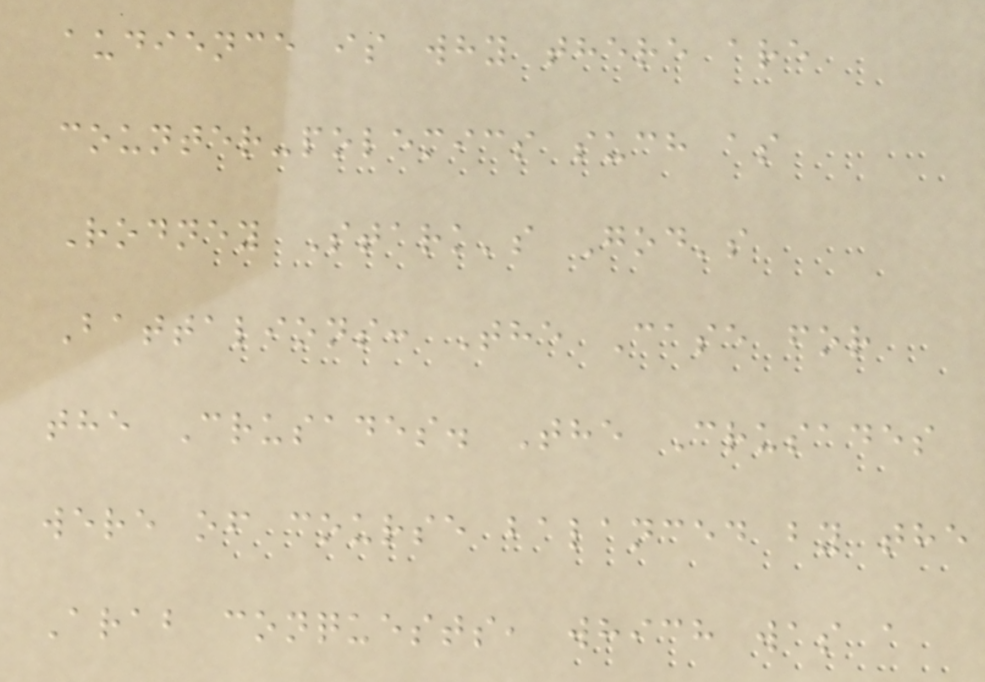audience is why there are
counter-polemics such as
Rodney Stark's God's
Battalions: The Case for
the Crusades. The Crusades
were of course balanced by the
Arab conquests, which was a
